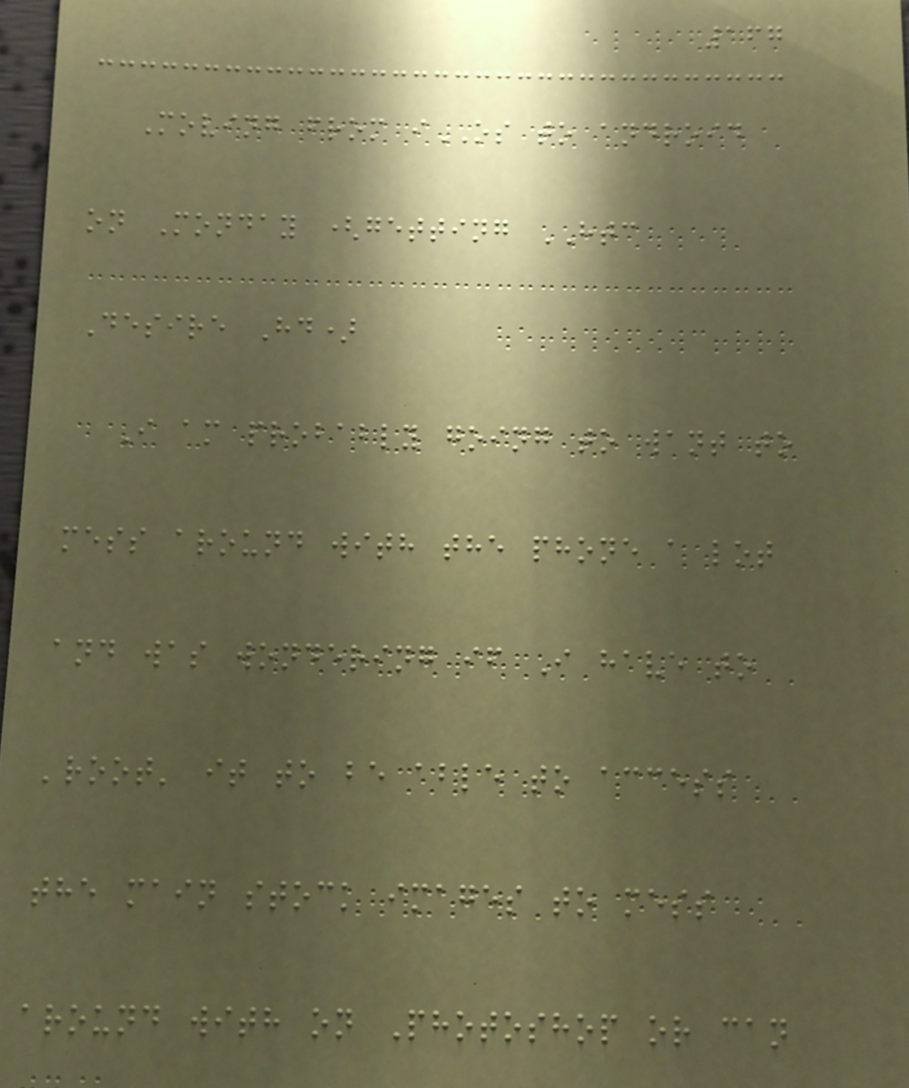167
Moving from iOS to android
on Monday (getting HTC
Desire Hd)
I am probably going to want to
mess around with the phone a lot
and was wondering if I have to
'root' it to be able to access
the main stock images to mess
around with on Photoshop or can
